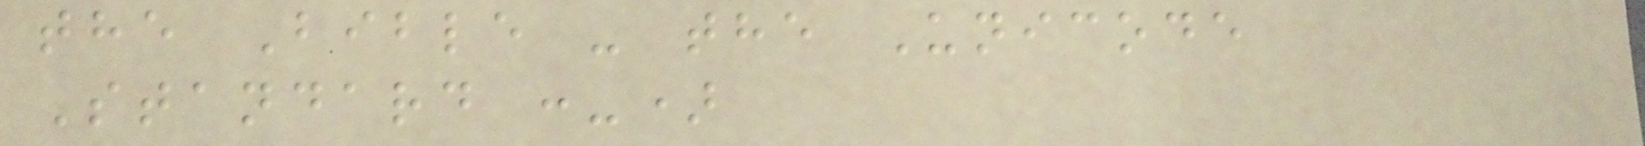the Bible - the Unicode
Standard :-)
